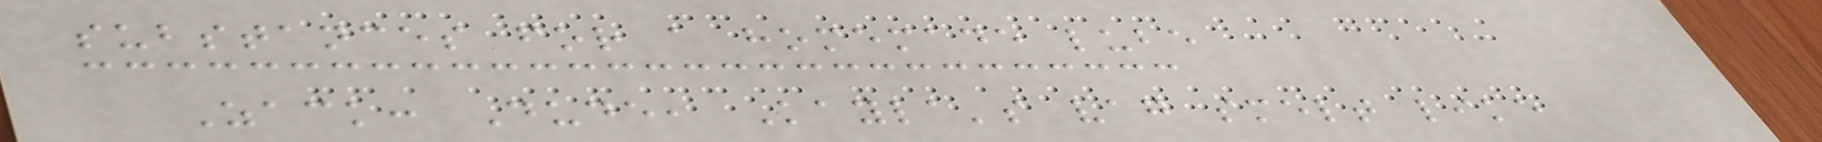substances for a homemade lube
Zack: Dude, Kayla's vag smelt like
